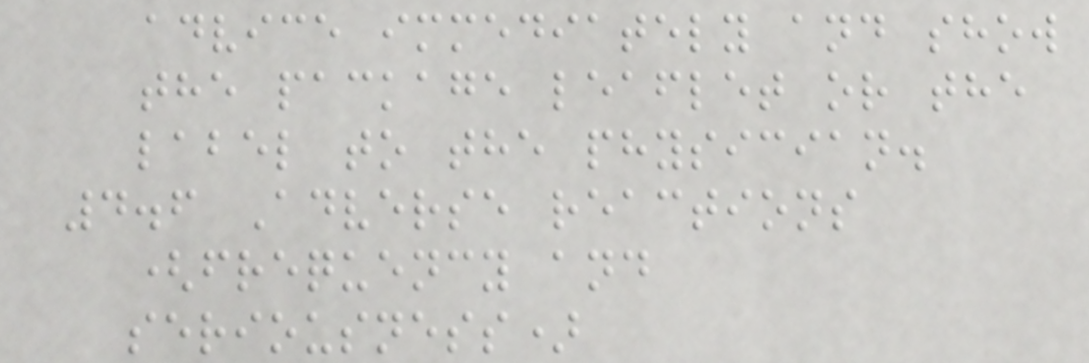advice immediately and show
the package leaflet or the
label to the physician.
4.6 Adverse reactions
(frequency and
seriousness)
